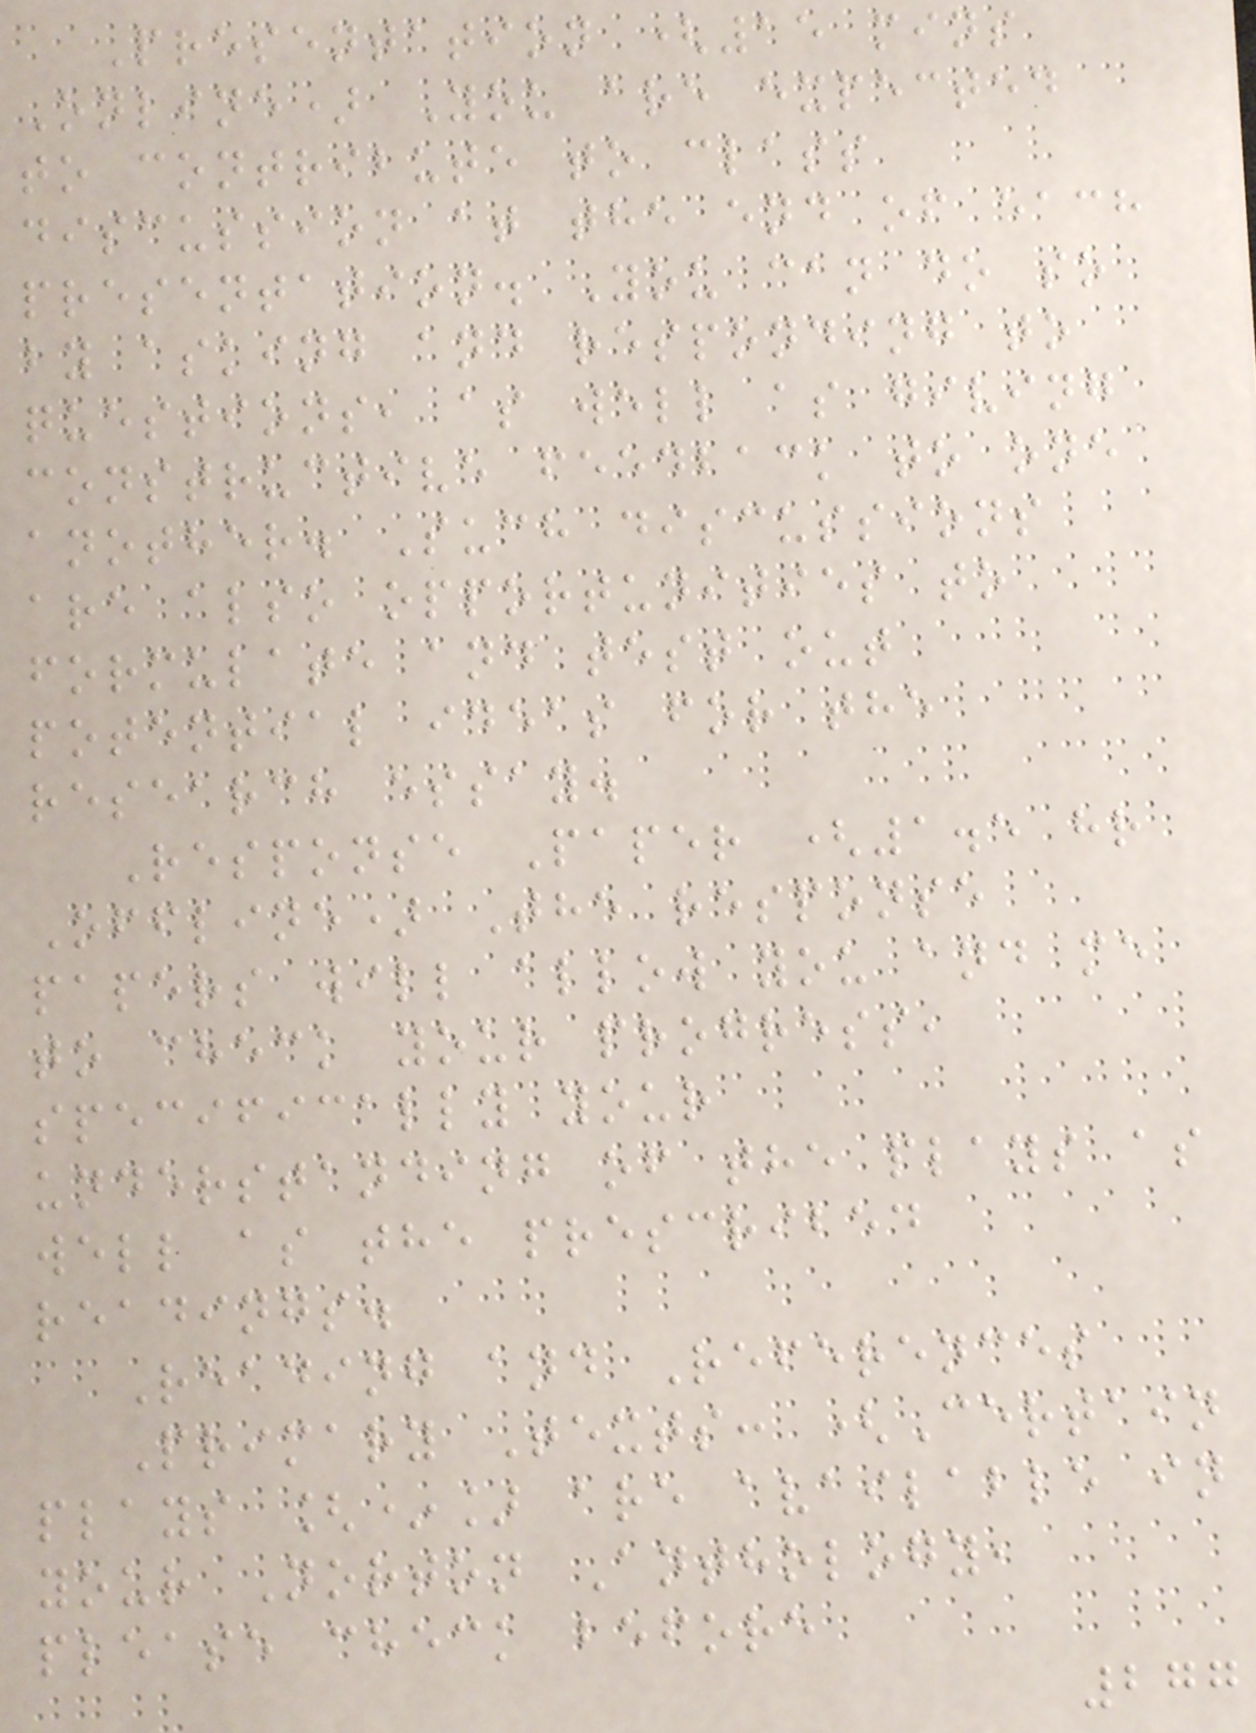Presentation (15 mins
Online) You are expected
to contribute to class
discussion at the end of each
presentation. You can do so
by asking and responding to
questions, as well as giving
constructive feedback to one
another. Such discussions
are also opportunities to
formulate and test out
potential ideas for the
research essay.
Response Paper (1.5 hr
Offline) The response
papers will allow you and me
to check your progress,
specifically your
understanding of the plays as
well as the prescribed
readings.
Reading and References
Primary Texts: (Certain
plays [*] are available in
your Norton Anthology,
please check before
277
